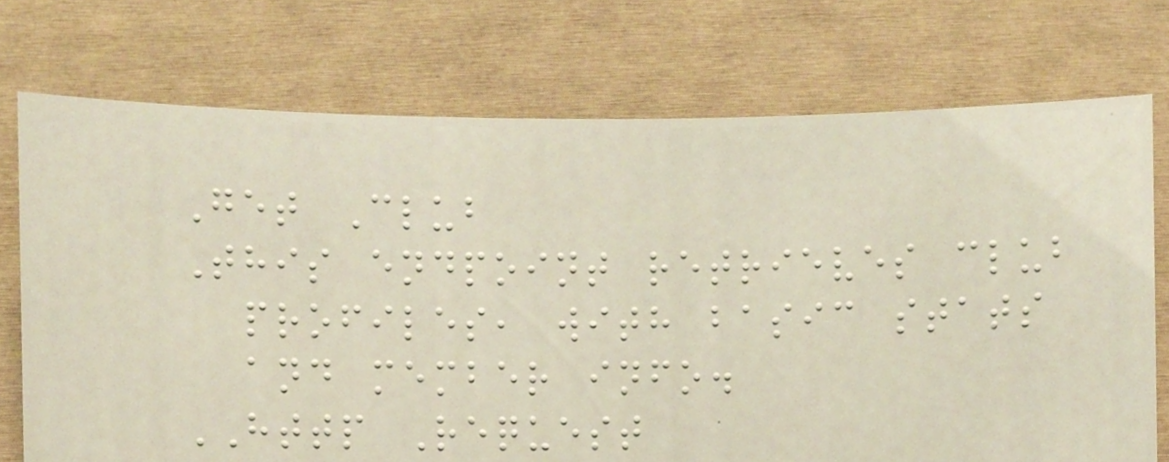Get Club
This endpoint retrieves club
profiles, with basic stats
and member info.
HTTP Request
